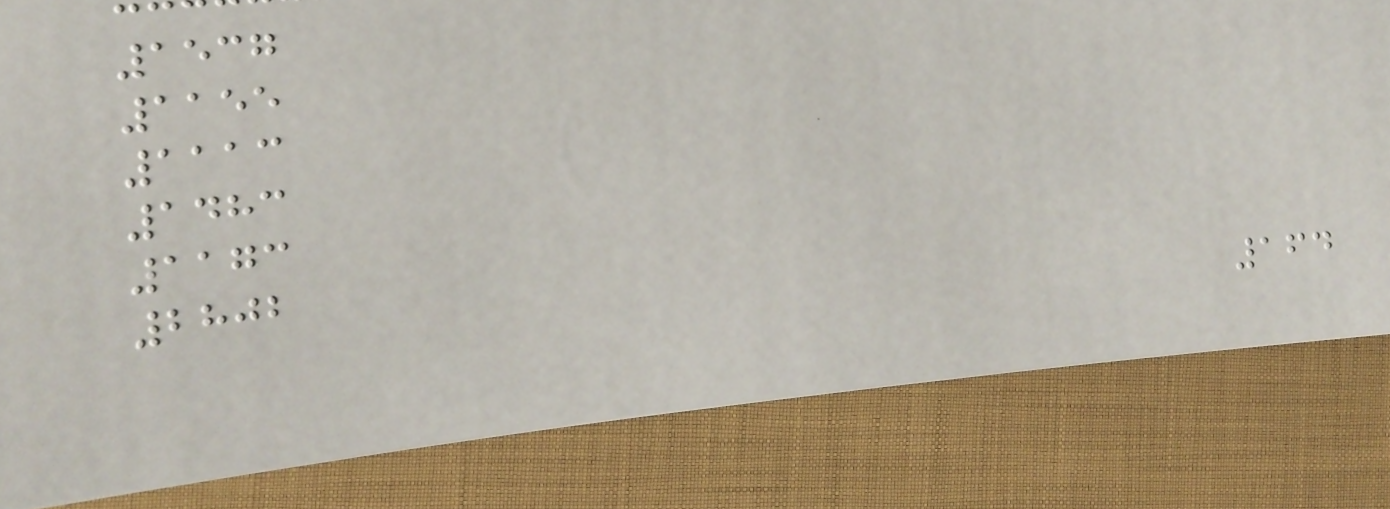1537
1155
1113
1483
1173
2802
164
